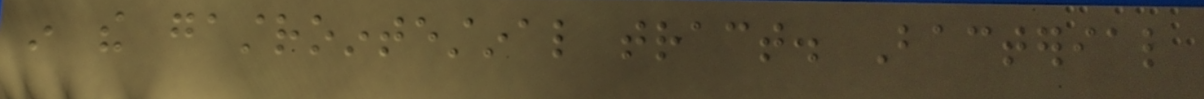in the gastrointestinal tract. Bacterial
